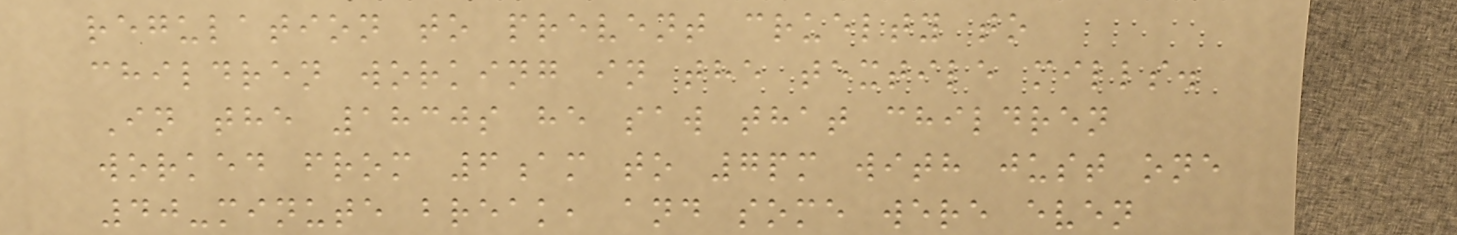regulation to prevent cruelty to
children working in the textile mills.
In the 1830s he saw that children
worked from 6am to 7pm with just one
40-minute break, and some were even
